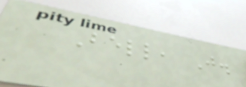Bell, J.
